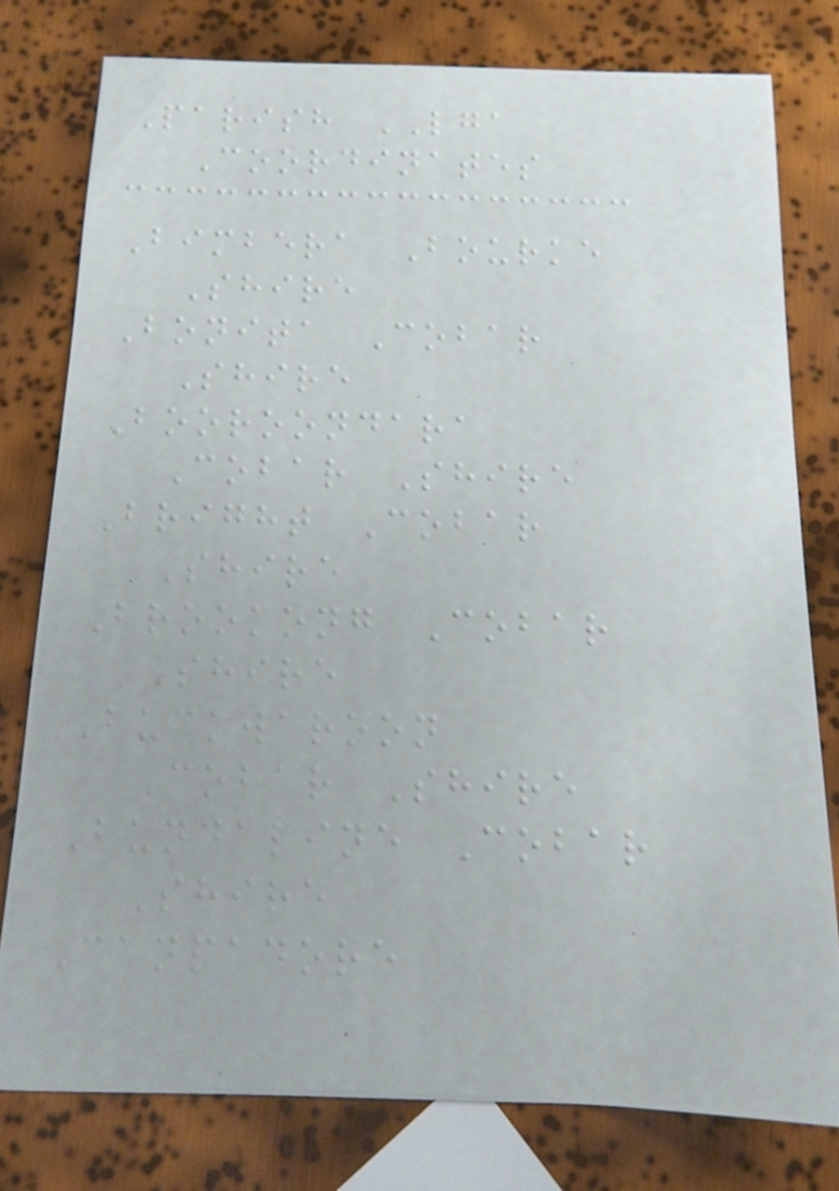Parish LGA
Coordinates
Bimbera Bourke
Shire
Bonita Cobar
Shire
Booroondara
Cobar Shire
Bright Cobar
Shire
Brookong Cobar
Shire
Buckwaroon
Cobar Shire
Bundaline Cobar
Shire
Canpadore
